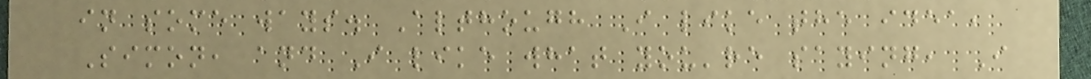in some ways. Although I like the idea,
Simon, and I like what you're saying, I
